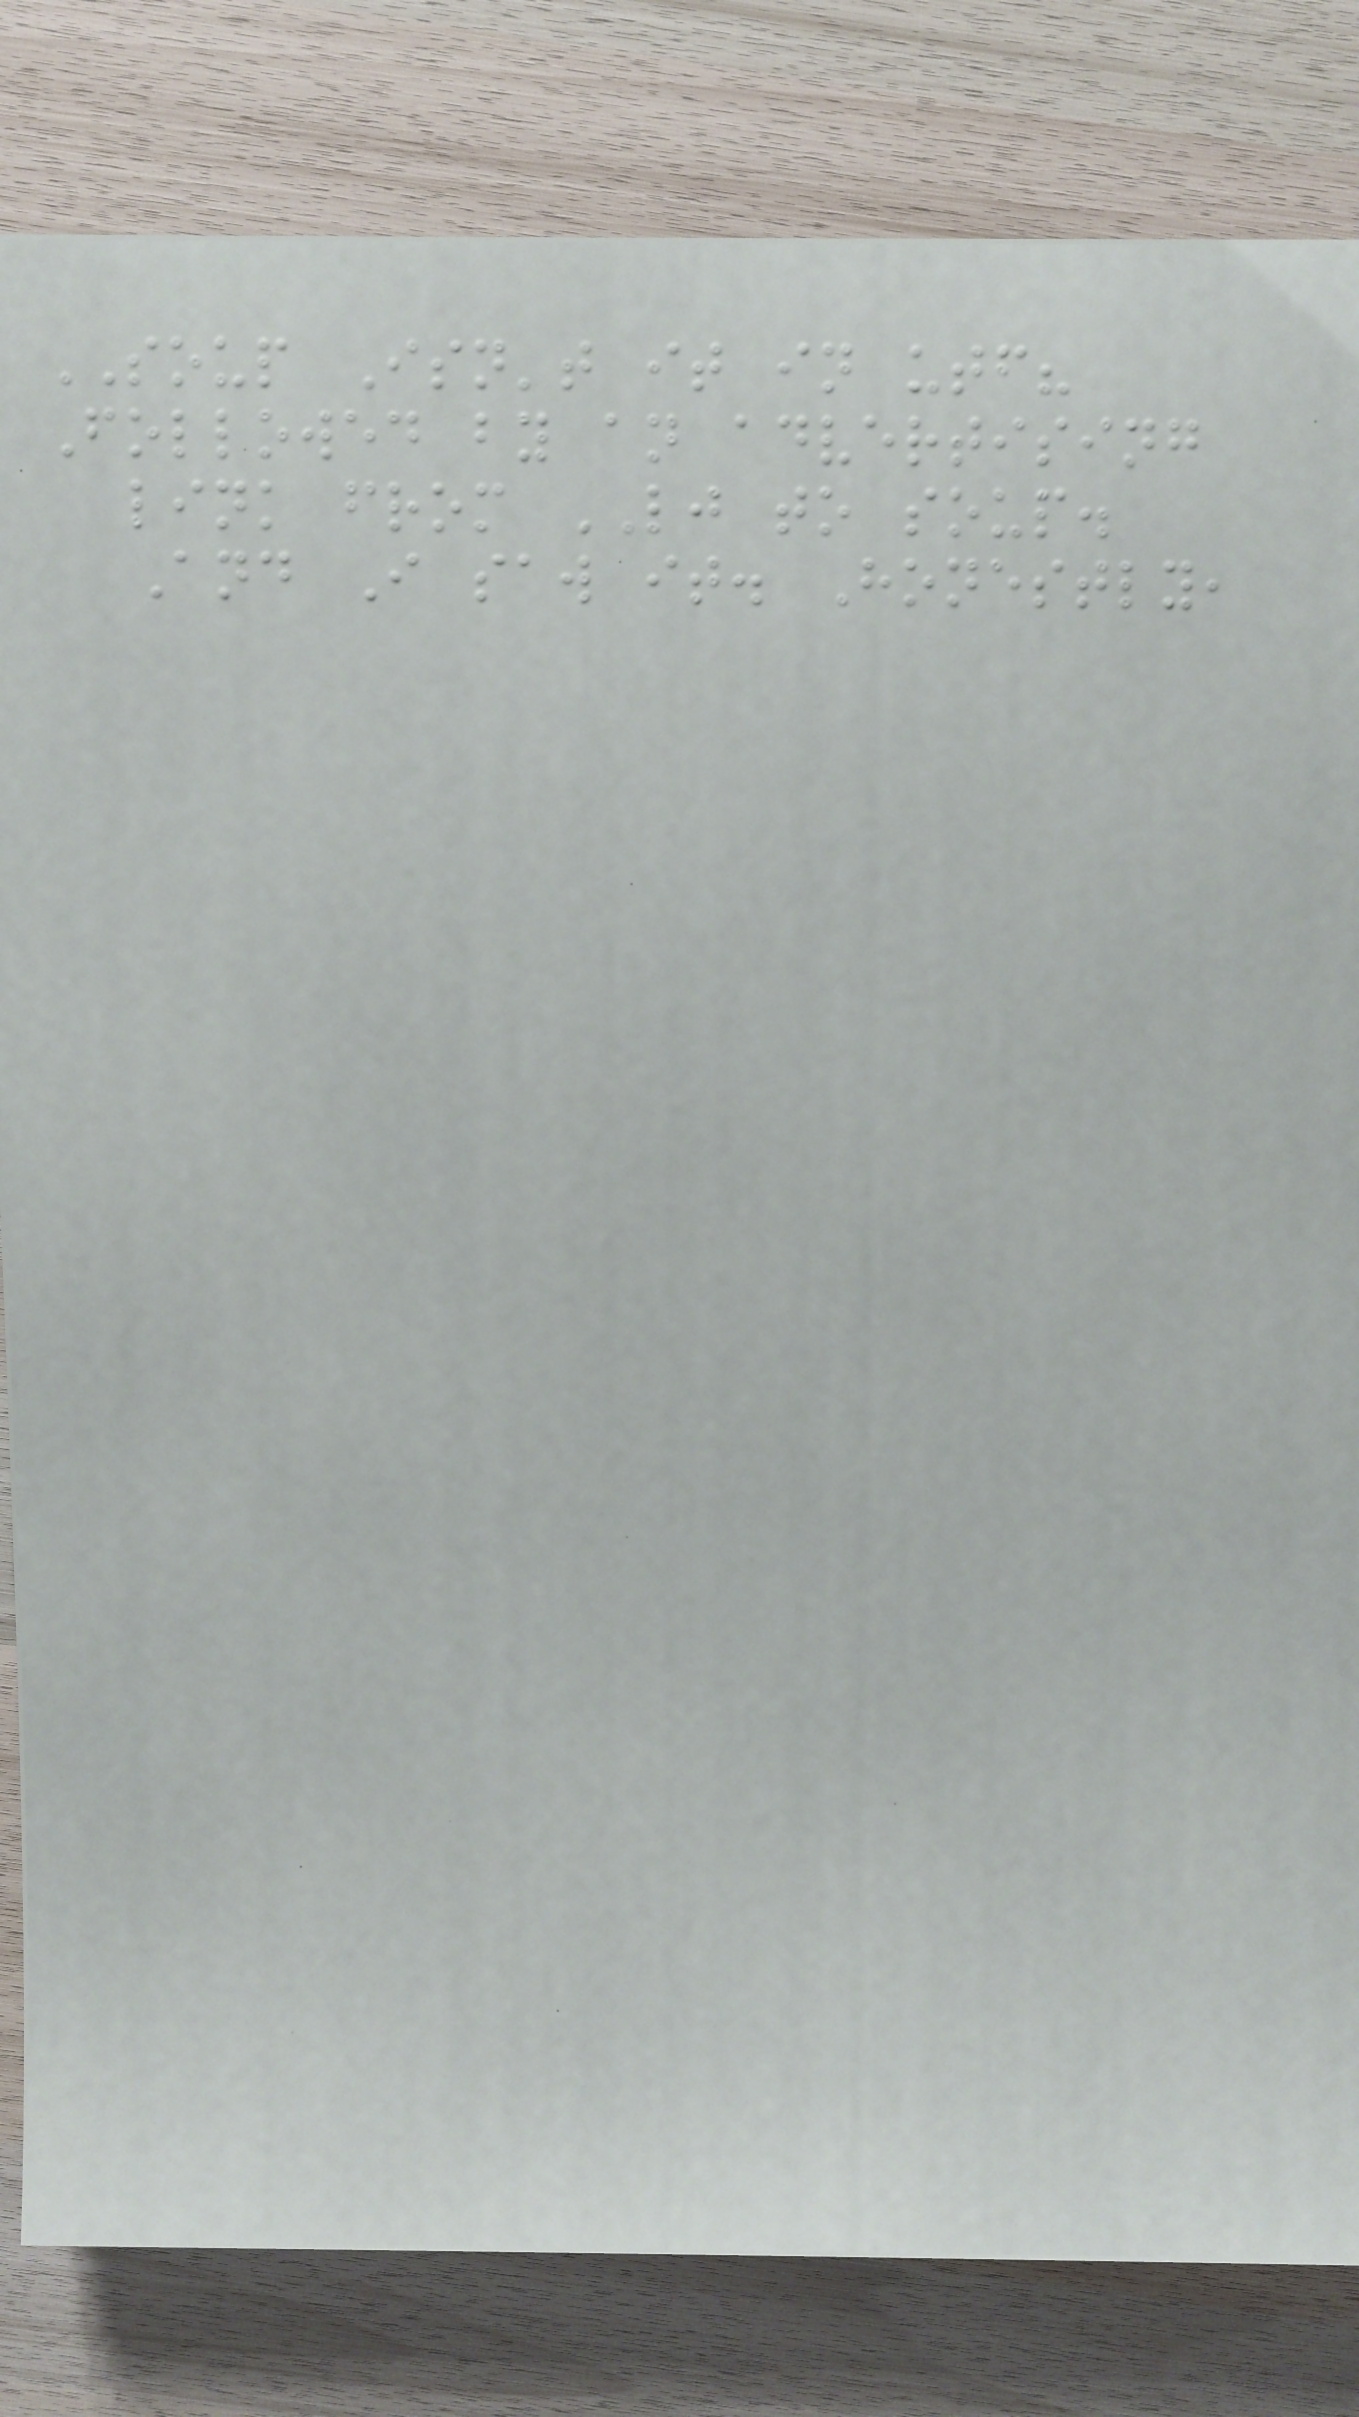SOUP Isn't it in utf?
Followed by an advertising
link from LJ to soup.
And I saw it. Honestly,
